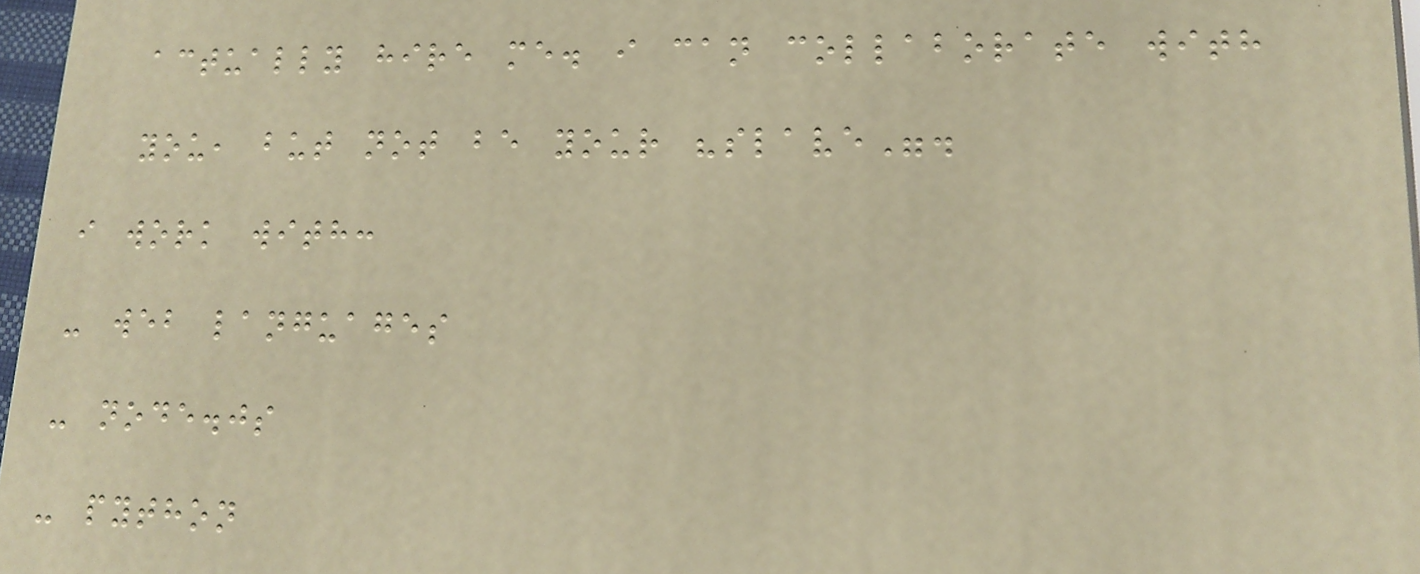actually hire me. i can collaborate with
you, but not be your "slave".
i work with:
- web languages
- node.js
- python
